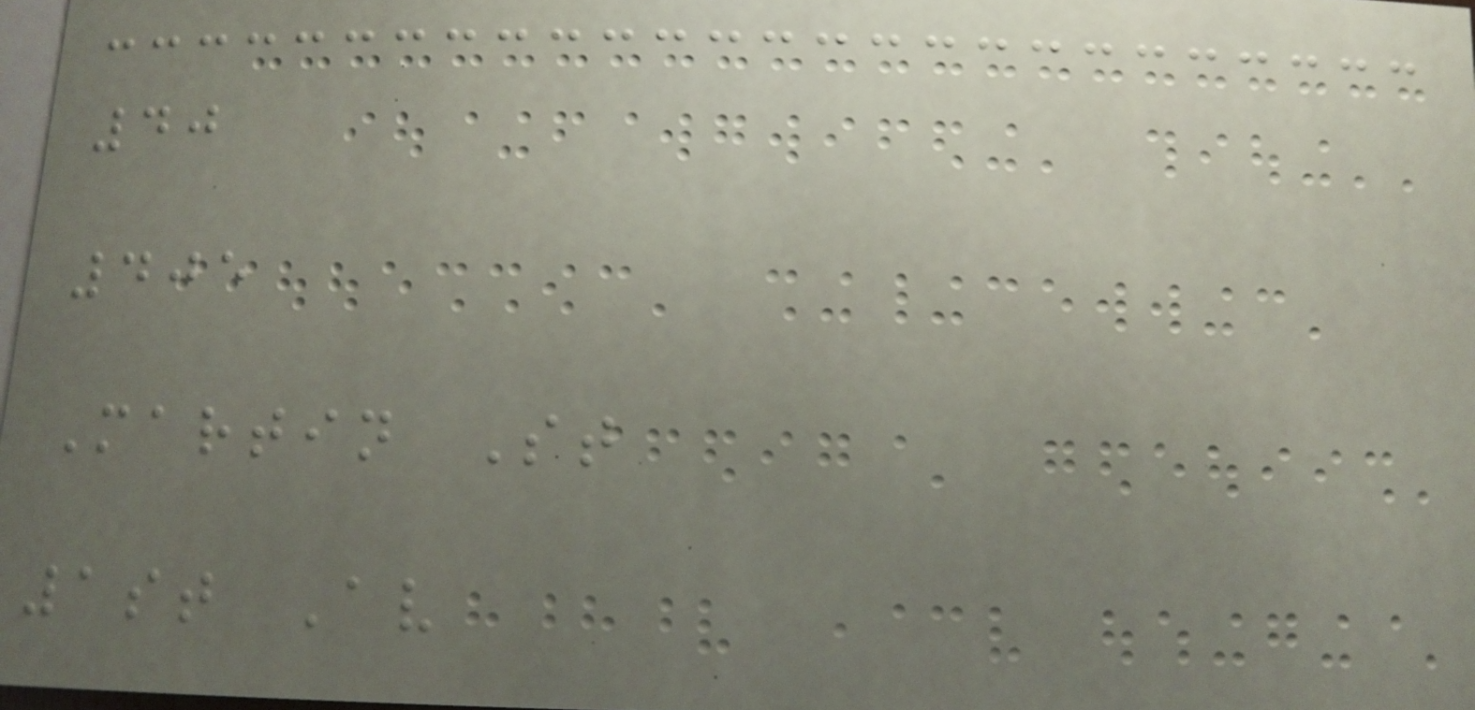40
405
Martin St
1st Av
